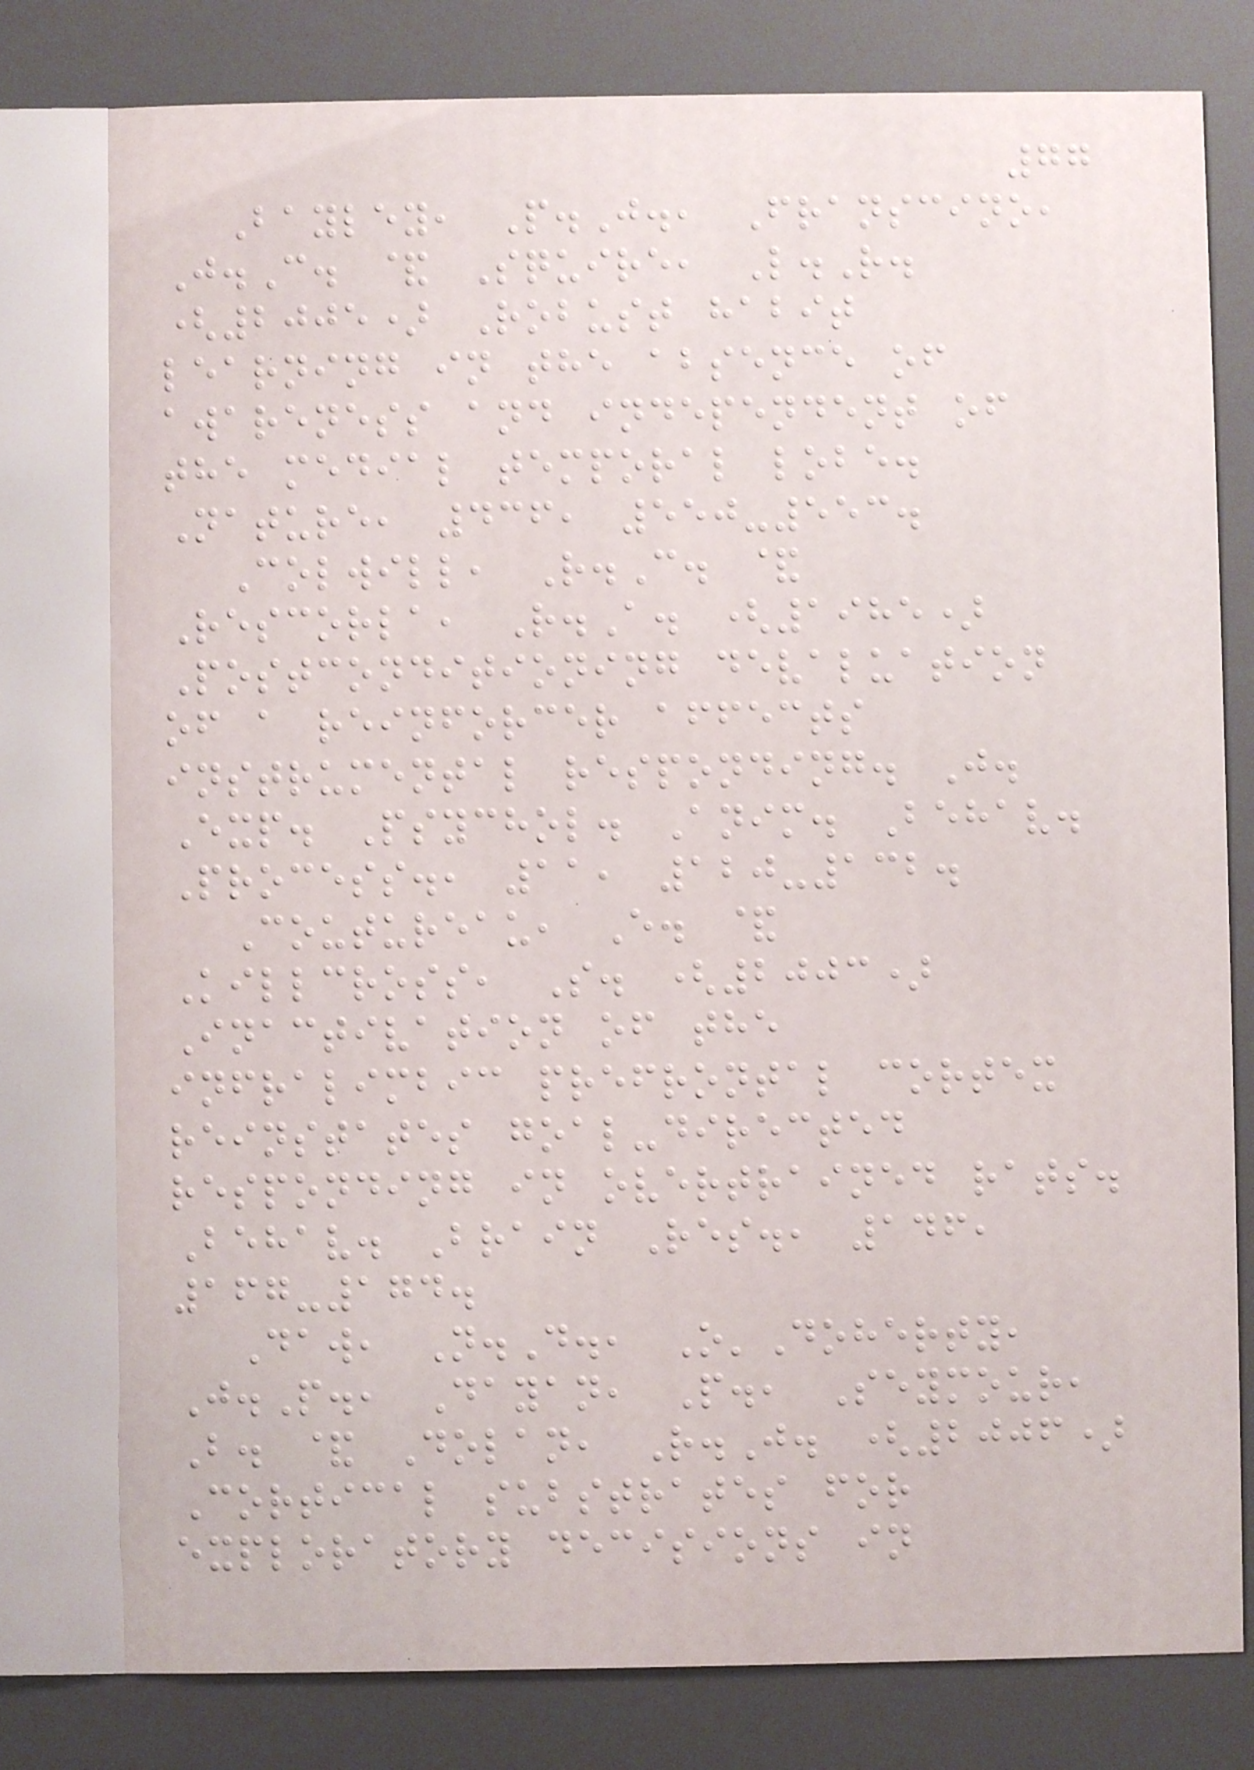77
Bayley, P.J., Franscino,
J.C. & Squire, L.R.
(2005) Robust habit
learning in the absence of
awareness and independent of
the medial temporal lobe.
Nature, 436, 550-553.
Colwill, R.C. &
Rescorla, R.A. (1985)
Postconditioning devaluation
of a reinforcer affects
instrumental responding. J.
Exp. Psychol. Anim. Behav.
Process., 11, 120-132.
Coutureau, E. &
Killcross, S. (2003)
Inactivation of the
infralimbic prefrontal cortex
reinstates goal-directed
responding in overtrained rats.
Behav. Brain Res., 146,
167-174.
Daw, N.D., O'Doherty,
J.P., Dayan, P., Seymour,
B. & Dolan, R.J. (2006)
Cortical substrates for
exploratory decisions in
